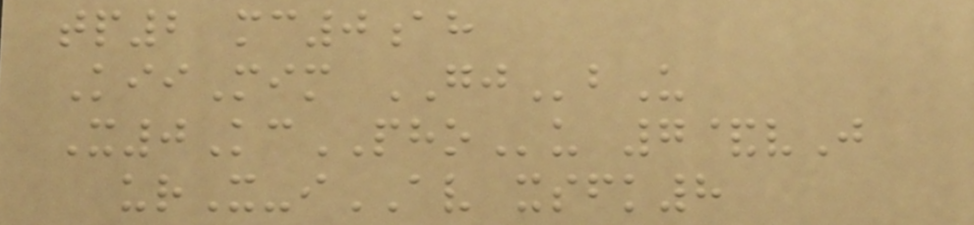tp2 mc0ah
KiiMim GJbU
X0KcPHOu 7&vJ
urX-iAV xsfk8
